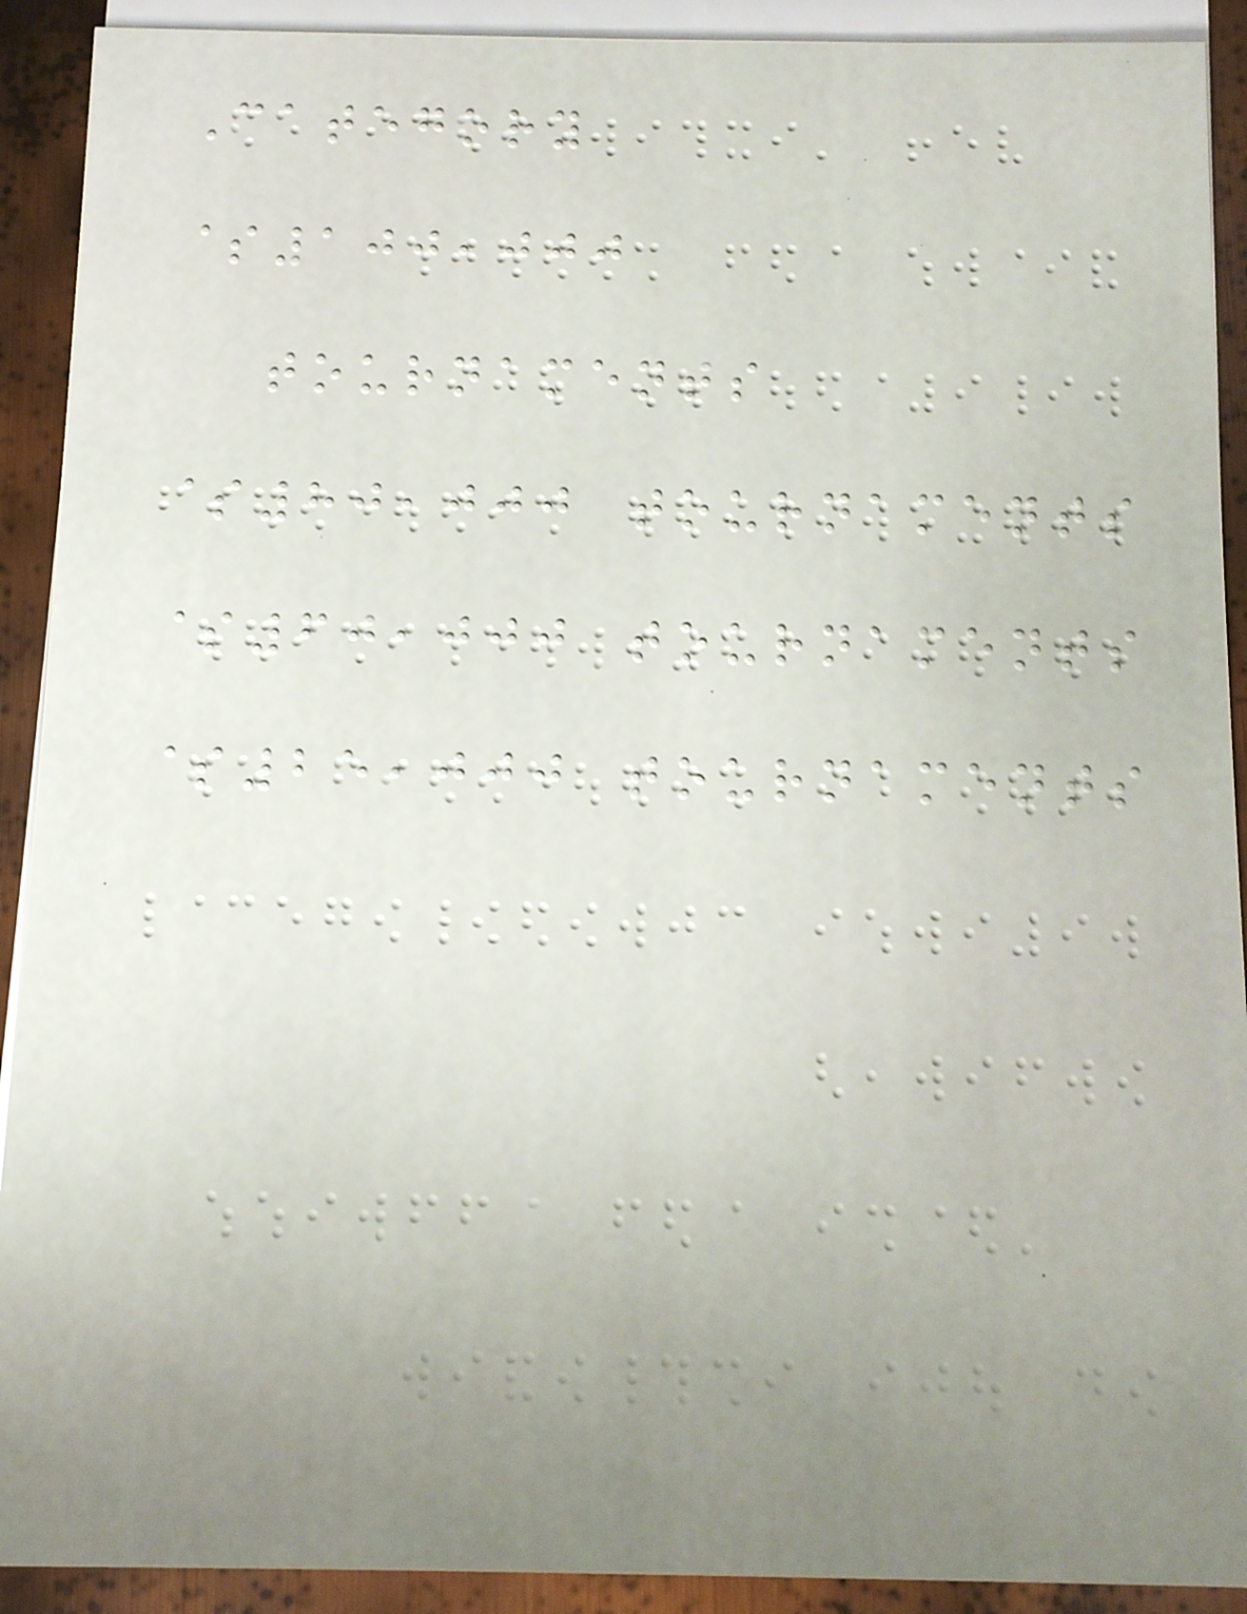Category
$100,000
tournaments
$80,000 tournaments
$60,000 tournaments
$25,000 tournaments
